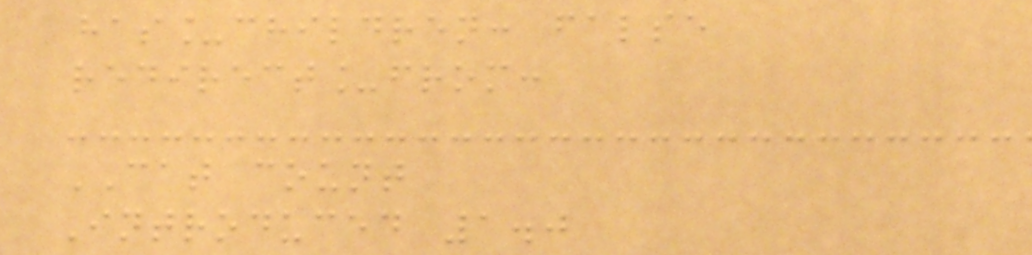has_children: false
redirect_from:
CAT count
Introduced 1.0
